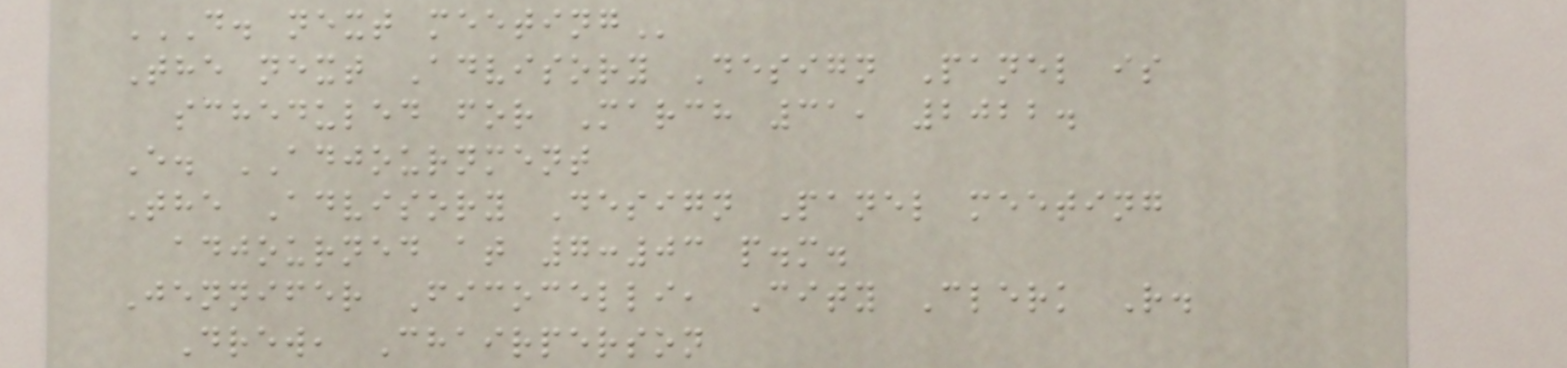D. NEXT MEETING
The next Advisory Design Panel is
scheduled for March 31, 2022.
E. ADJOURNMENT
The Advisory Design Panel meeting
adjourned at 7:03 p.m.
Jennifer Ficocelli, City Clerk R.
Drew, Chairperson
